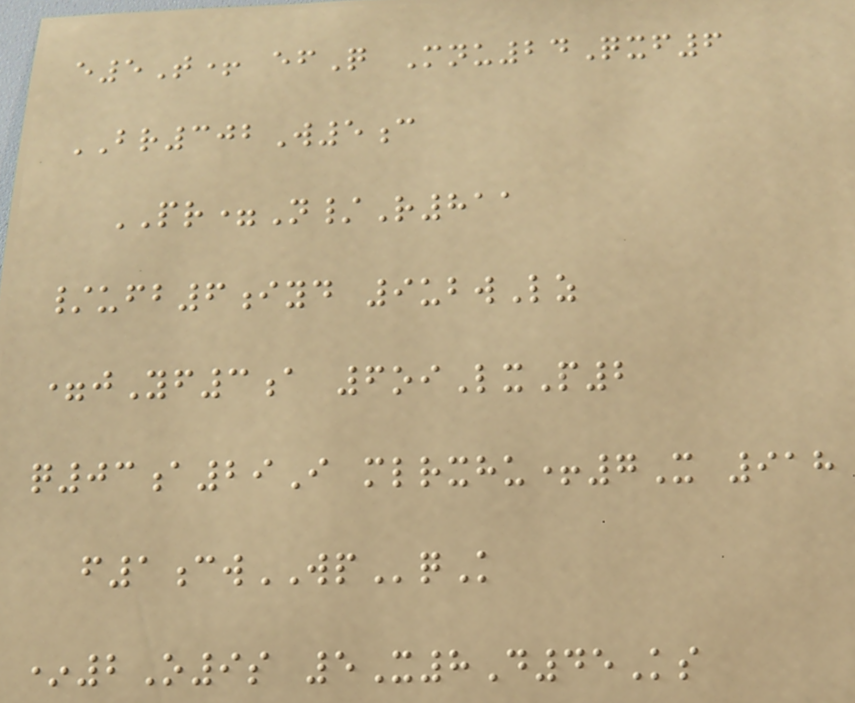e5T+ efQ Mnu24Qxf6
BR302W5c
PR=N/R811
/ufb6iyd 9ubwLz
=jYf3a 6oiLxP2
q03a29I mlrxhu+7X 918
f1cwWPqK
*2O9s 5X8D45Ks
